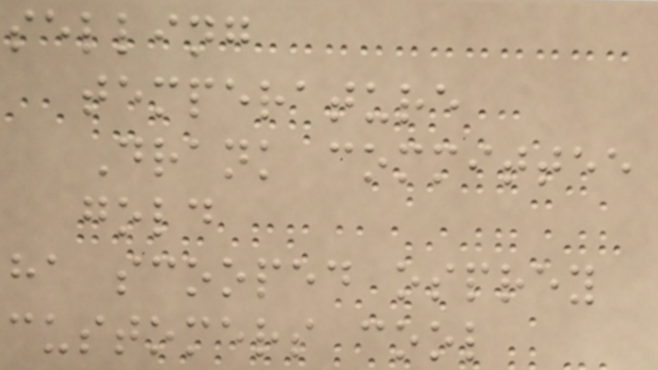selling
temperature
Drank committee
gold
ha scooped osprey
customers cool
